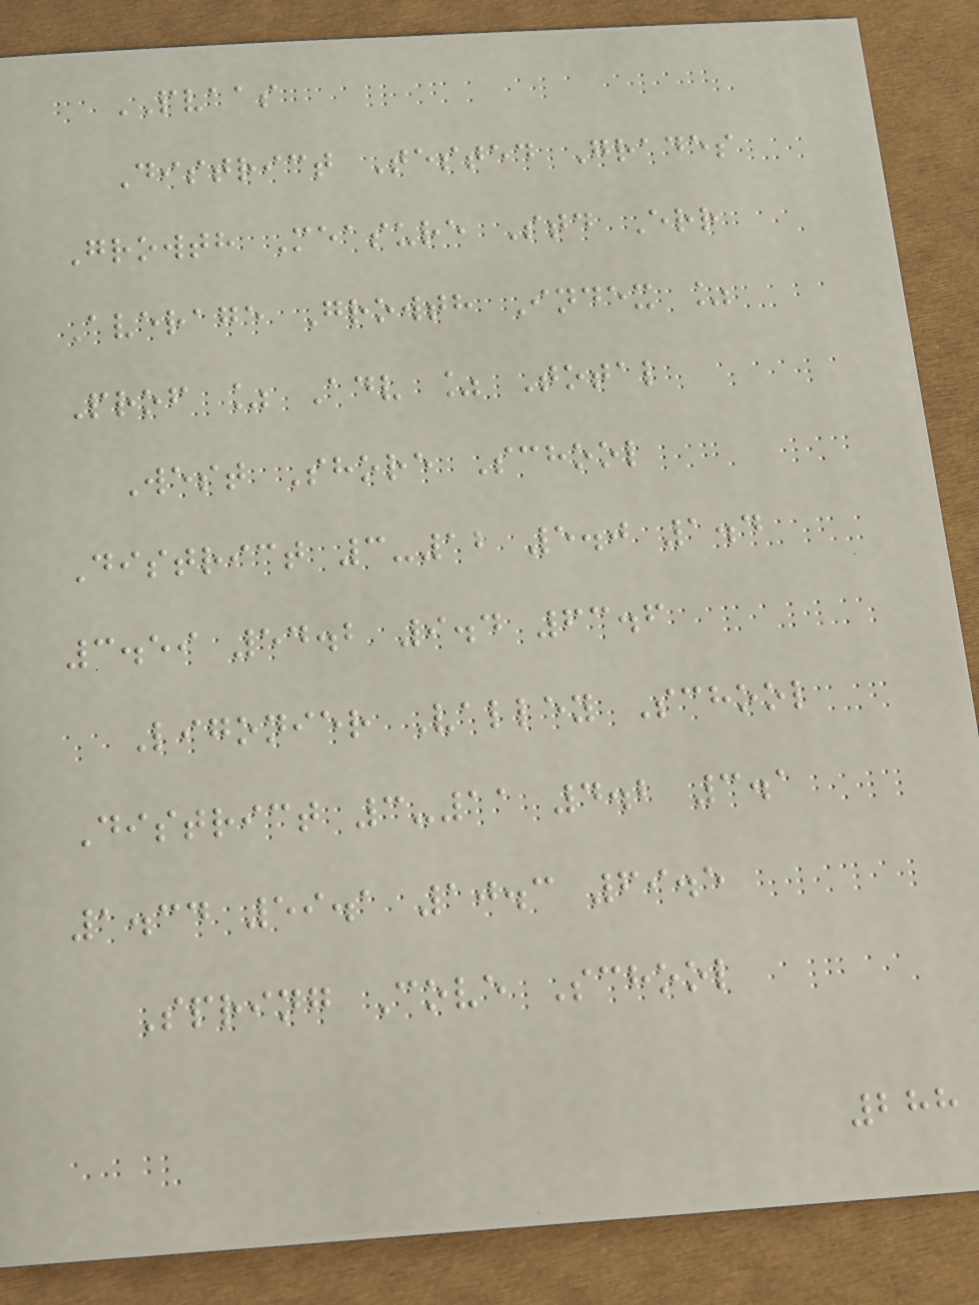PVAAS
District Tested Grades
Growth Measure Std Err
Average Growth Index %
Prof % Adv % Total
West Shore School
District 3-12 5.0 1.4
3.59 54.2 9.4 63.6
Ligonier Valley School
District 3-11 4.2 3.1
1.34 59.1 10.3 69.5
Spring Cove School
288
